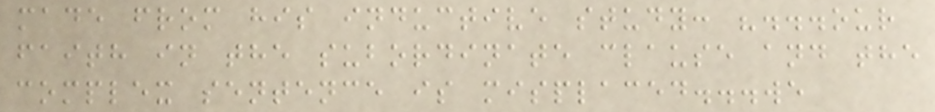made from his inductive study: "...our
faith in the subordinate clause and the
complex sentence is misplaced...we
